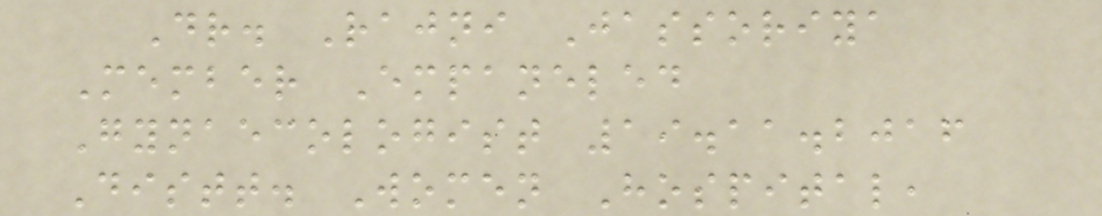Dr. Rajni Jassoriya
Member Empaneled
Gynaecologist 19.11.2016
Distt. Women Hospital,
